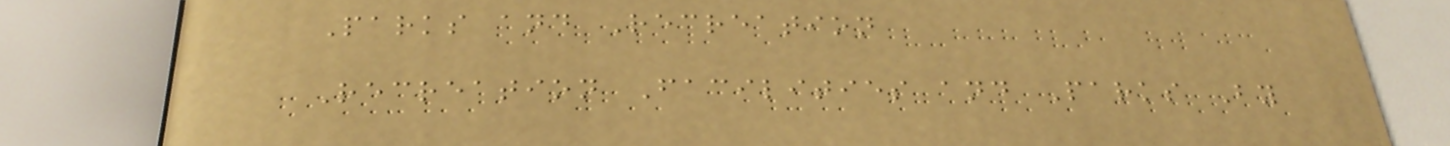Parks and Recreation
Recreation Facilities and Parks By
